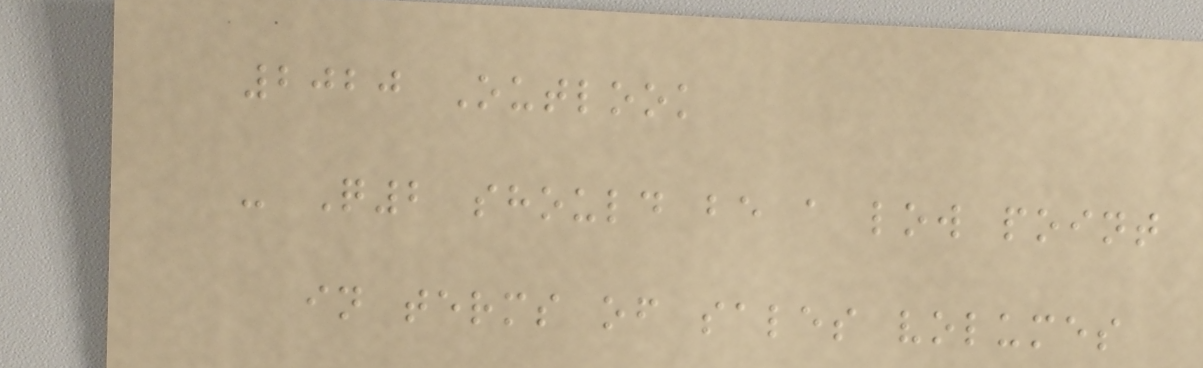2020 Outlook
- Q2 should be a low point
in terms of sales volumes
